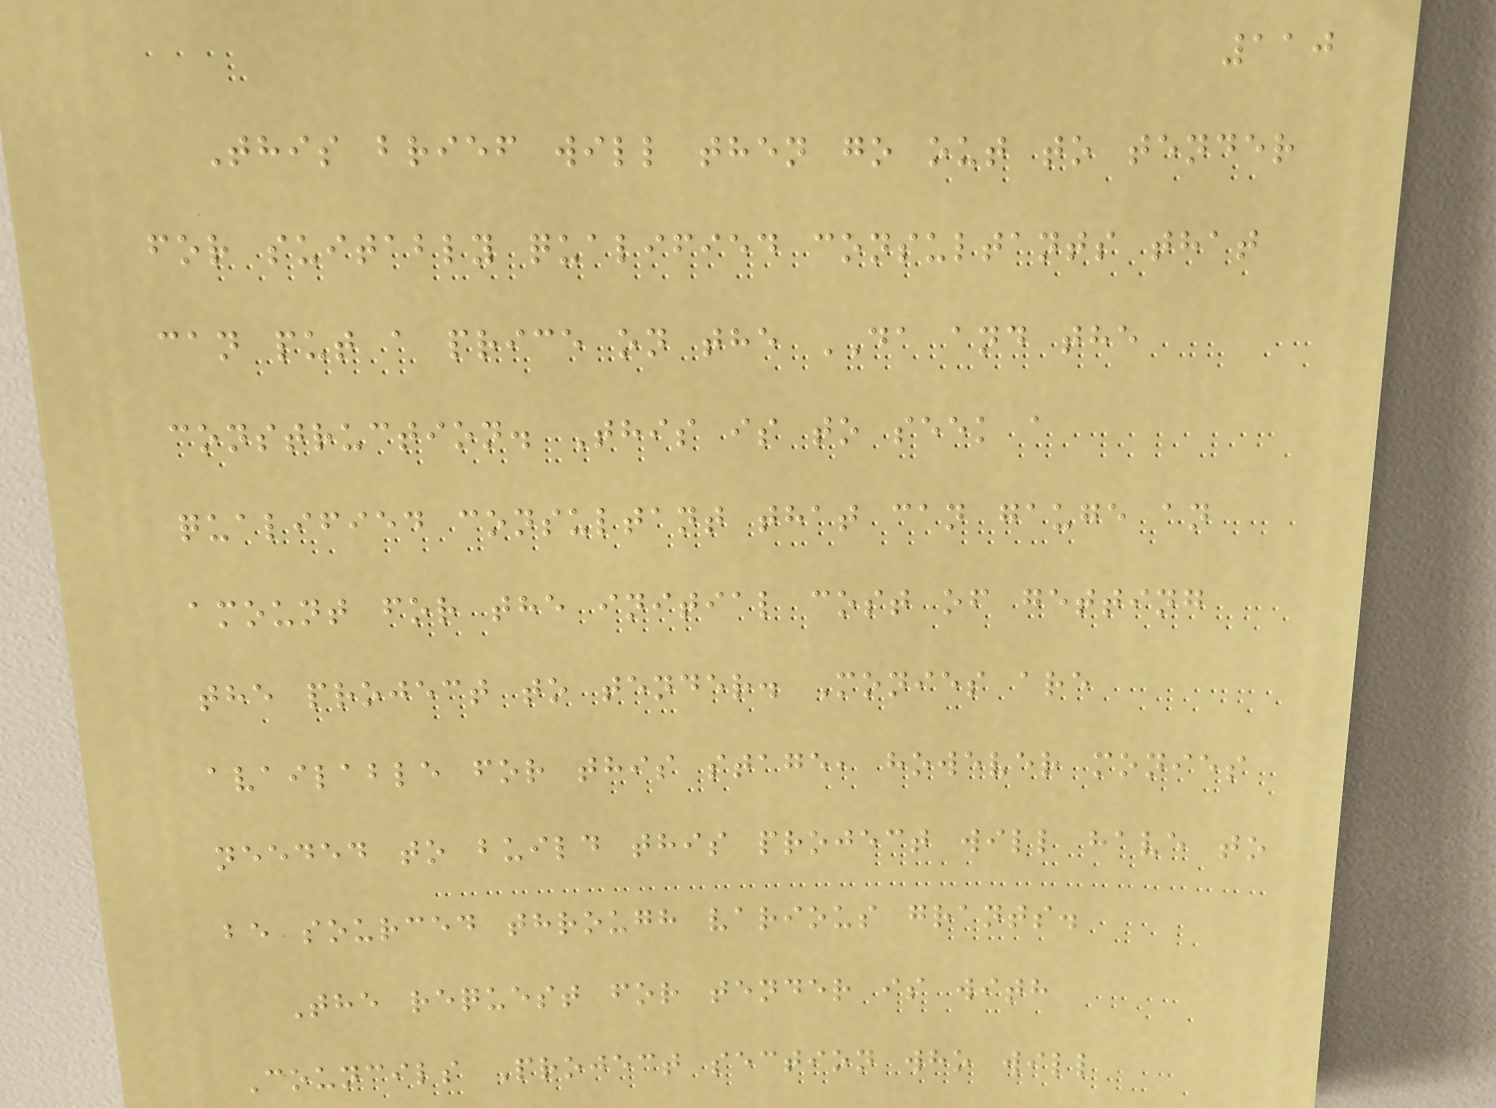110
This brief will then go out to tender
for suitably qualified consultants that
can put a price on the DA and the
construction. This is to seek a
qualified consultant that can gauge an
amount for the initial cost of getting
the project to tender. Monies are
available for this stage, however monies
needed to build this project will have to
be sourced through various grants.
The request for tender is with
Councils Project section who will
